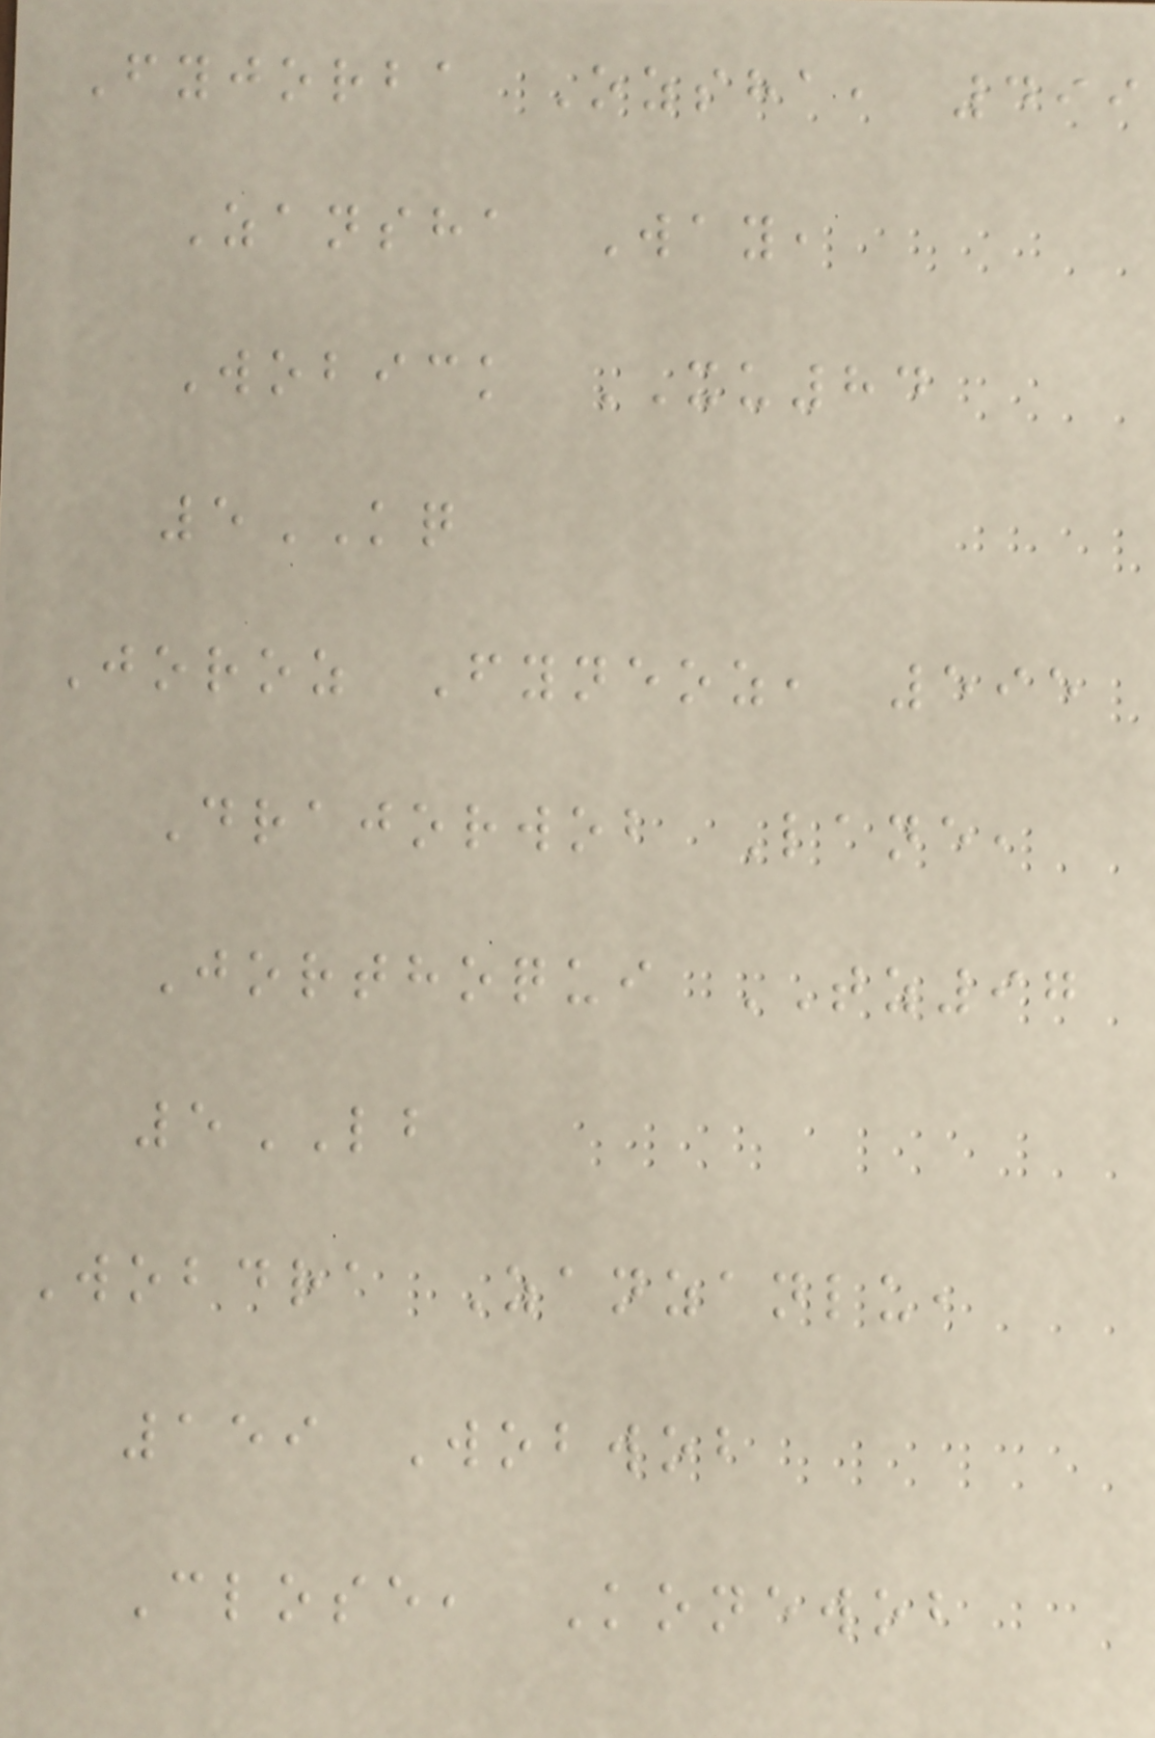Fyjorba Ozsha, 499
Zansha Way,
Wobick XU84
5KQ
Joroz Fyneoz, 595
Drajorwob Lane,
Jorthoqui TZ97
5LB
Wobdra Zanzanlu,
159 Wobwob
Close, Konewob
